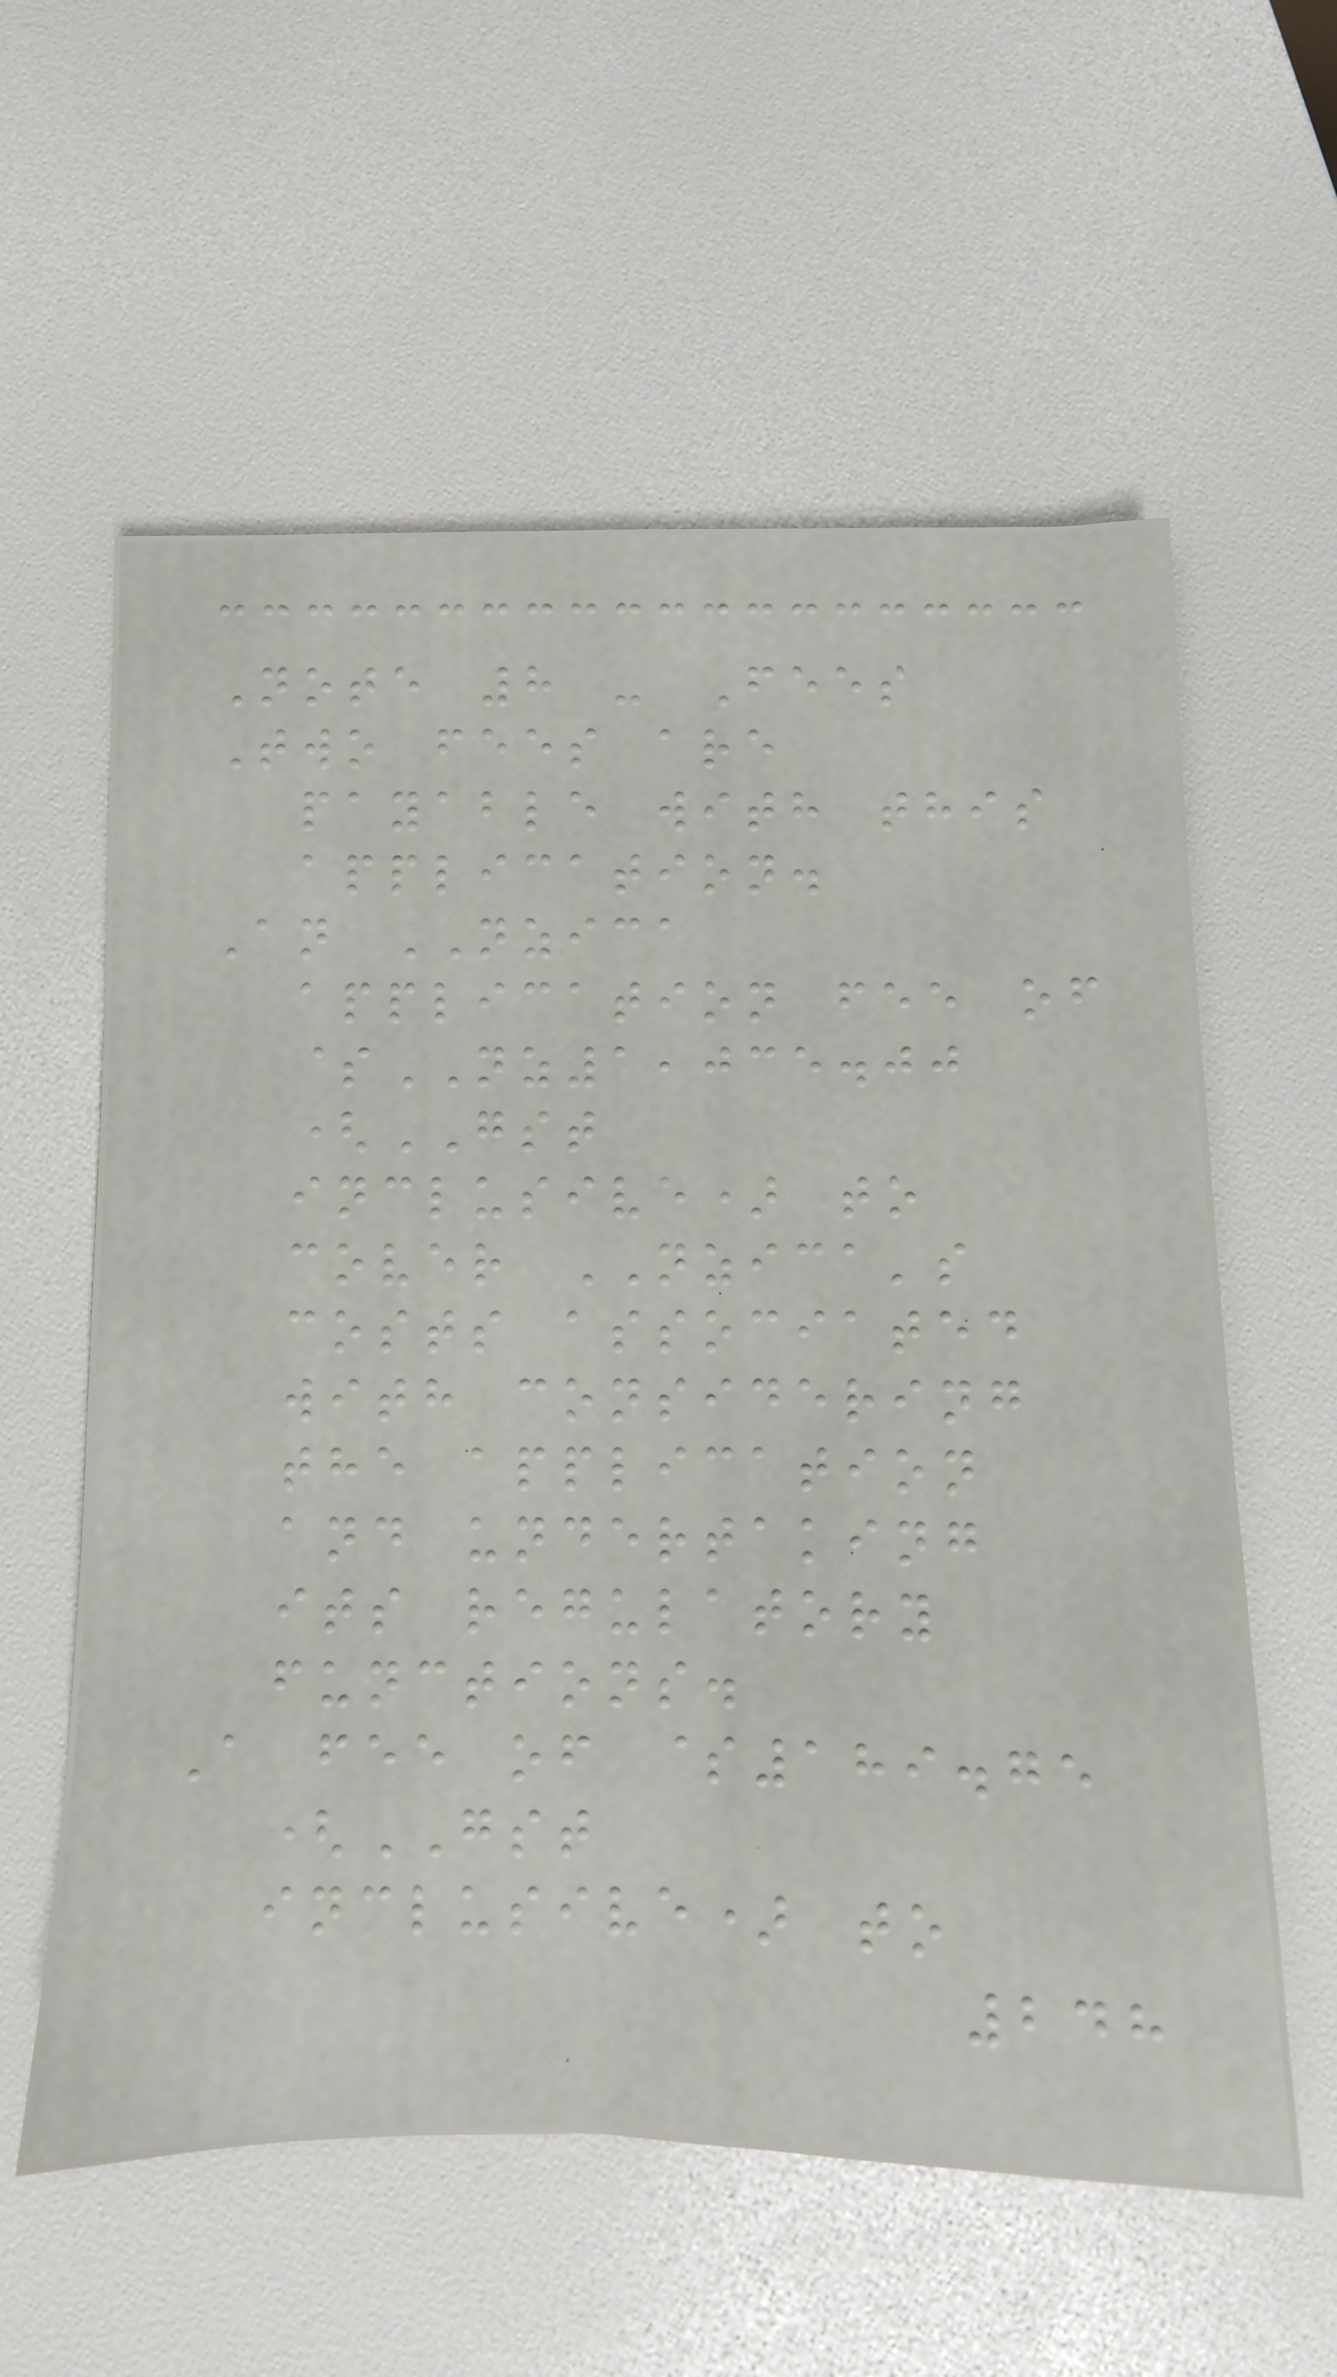Note 8 - Fees
Two fees are
payable with this
application.
An NZICA
application fee of
$NZ1,035.00
(GST
inclusive) to
cover NZICA's
costs associated
with considering
the application
and undertaking
its regulatory
functions.
A fee of $189.75
(GST
inclusive) to
248
